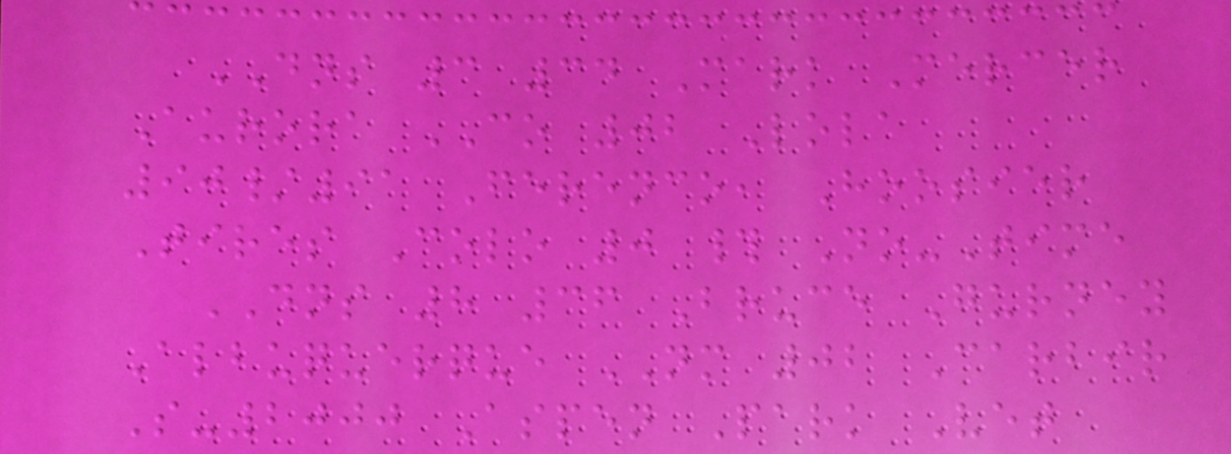DNS 3 34 Mark Mercer
Aurora CO 02 Lola
90/91 Ferenco, Hoosier
Tires Colo 0 # No-Time
DNS 8 36 Bruce Gurney
Albuquerque NM 02 Carbir
S-2000 Aspen Park Vet
